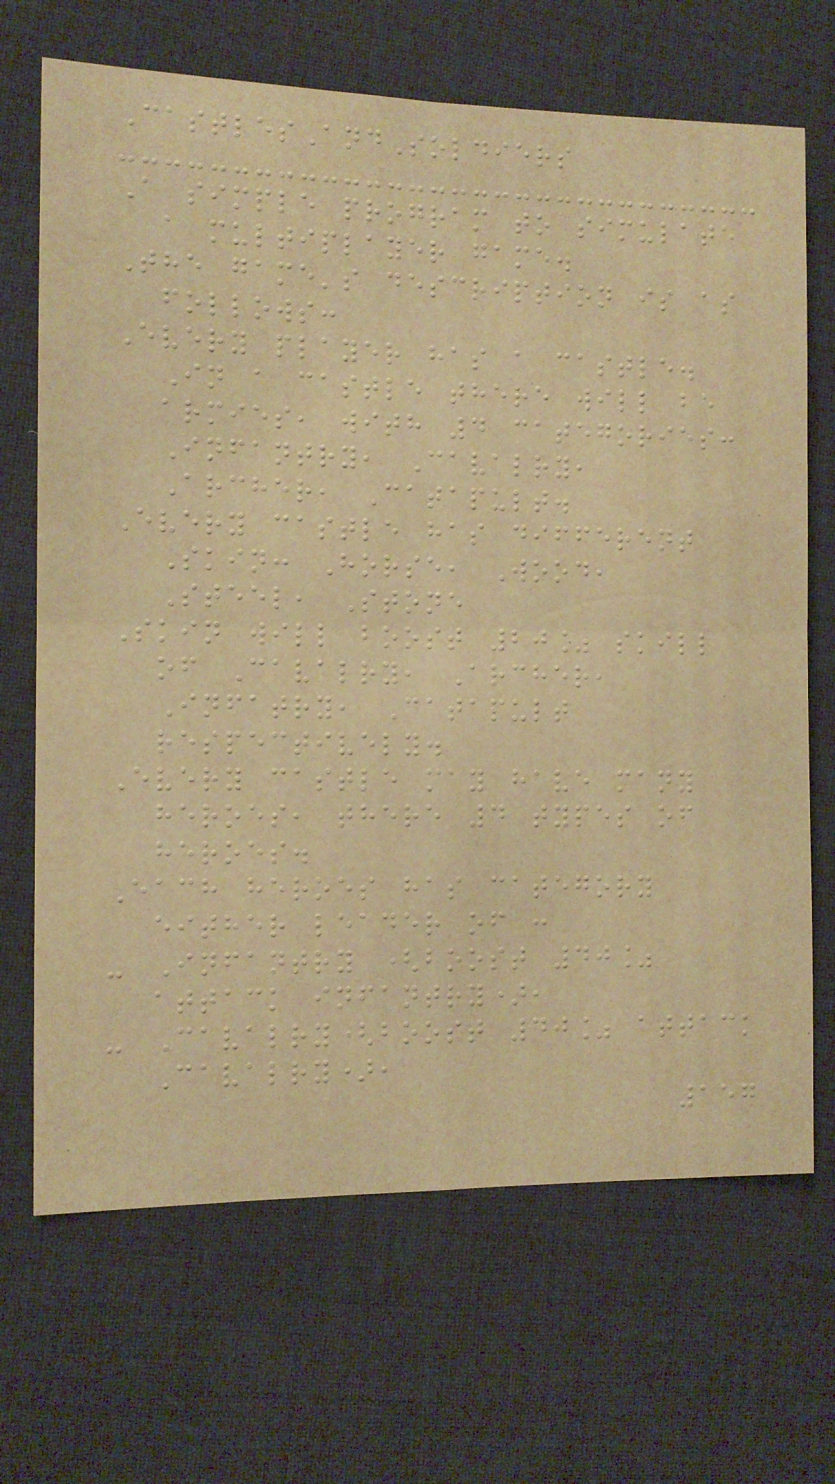CastlesAndSoldiers
A simple program to simulate
a multiplayer game.
The game's description is as
follows:
Every player has a castle.
In a castle there will be
armies, with 4 categories:
Infantry, Cavalry,
Archer, Catapult.
Every castle has different
Skin: Horse, Wood,
Steel, Stone
Skin will boost 20% skill
of Cavalry, Archer,
Infatry, Catapult
respectively.
Every castle may have many
heroes, there 4 types of
heroes.
Each heroes has category
either leader of :
- Infantry (boost 40%
attack infantry),
- Cavalry(boost 40% attack
Cavalry),
157
